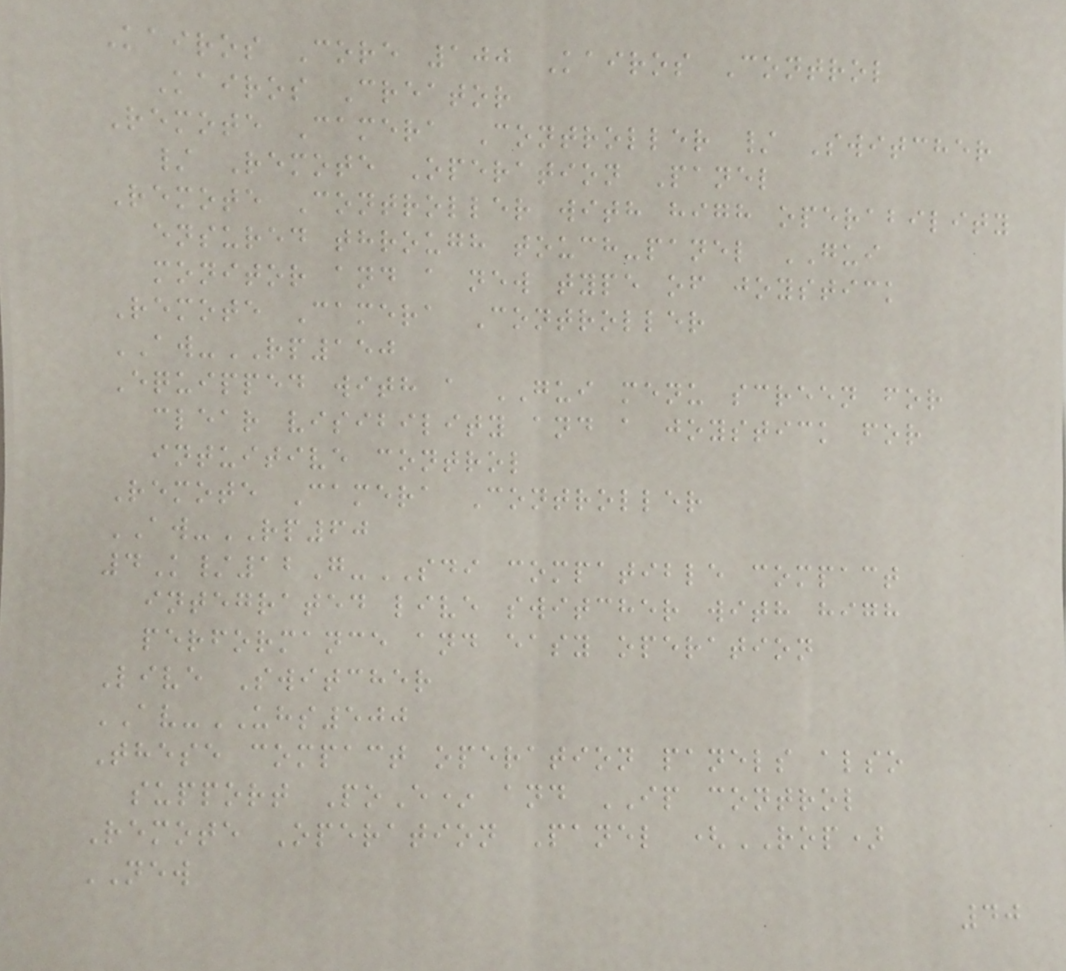Kairos Core 100 Kairos Control
Kairos Creator
Remote Camera Controller / Switcher
/ Remote Operation Panel
Remote Controller with high operability
ensured through touch-panel GUI
monitor and a new type of joystick
Remote Camera Controller
AW-RP150
Equipped with a GUI menu screen for
clear visibility and a joystick for
intuitive control
Remote Camera Controller
AW-RP60
4K/12G-SDI compatible compact
integrated live switcher with high
performance and easy operation
Live Switcher
AV-UHS500
These compact operation panels also
support PoE* and IP control
Remote Operation Panel (ROP)
NEW
40
